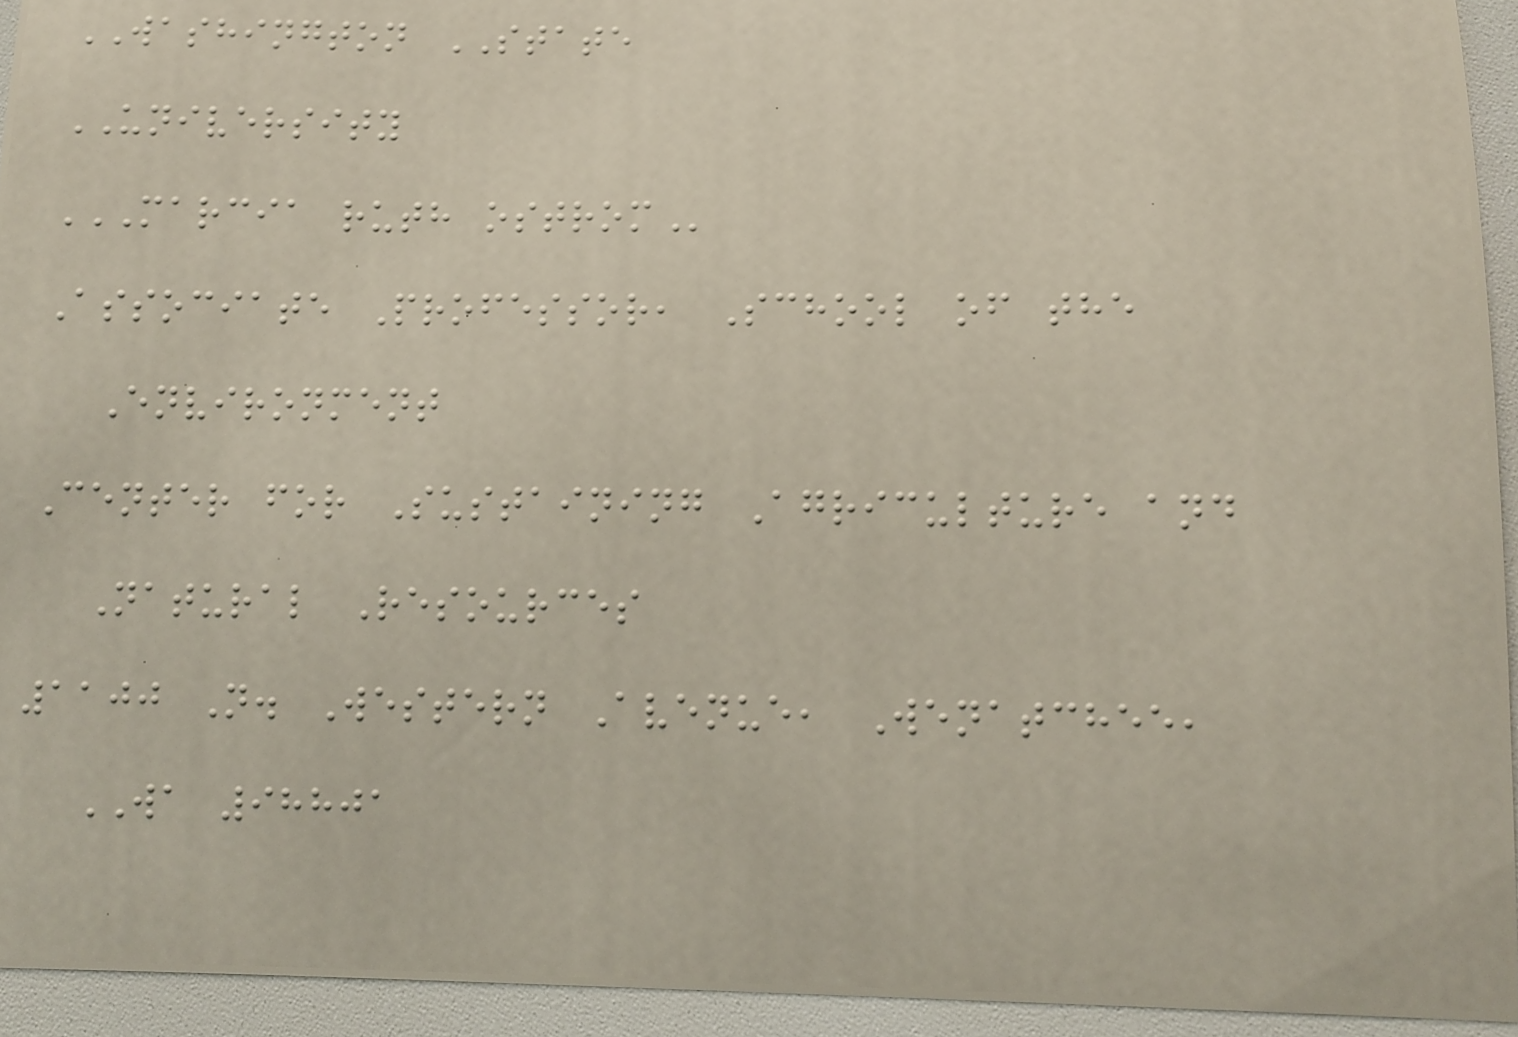WASHINGTON STATE
UNIVERSITY
MARCIA RUTH OSTROM
Associate Professor, School of the
Environment
Center for Sustaining Agriculture and
Natural Resources
1100 N. Western Avenue, Wenatchee,
WA 98801
